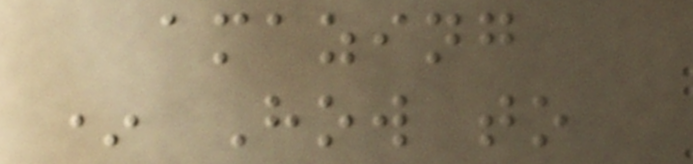amazing
* How to
